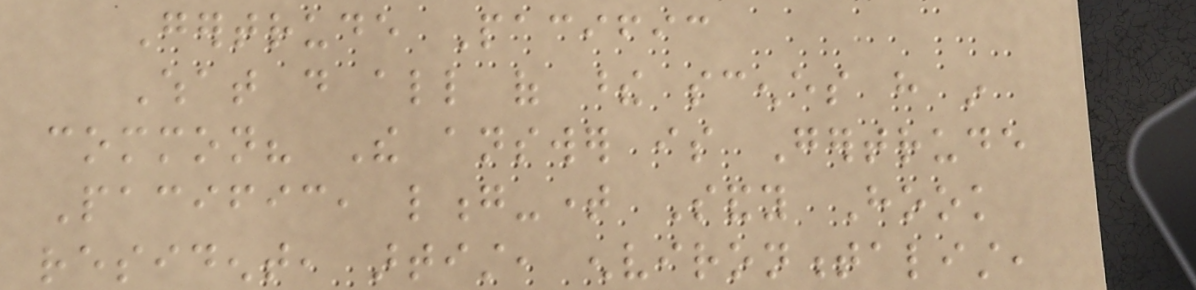Gertrude Pacific
What do all of these scenes have in
common? The answer is Gertrude
Pacific, long-time Sandy Hook
resident, artist, environmentalist,
